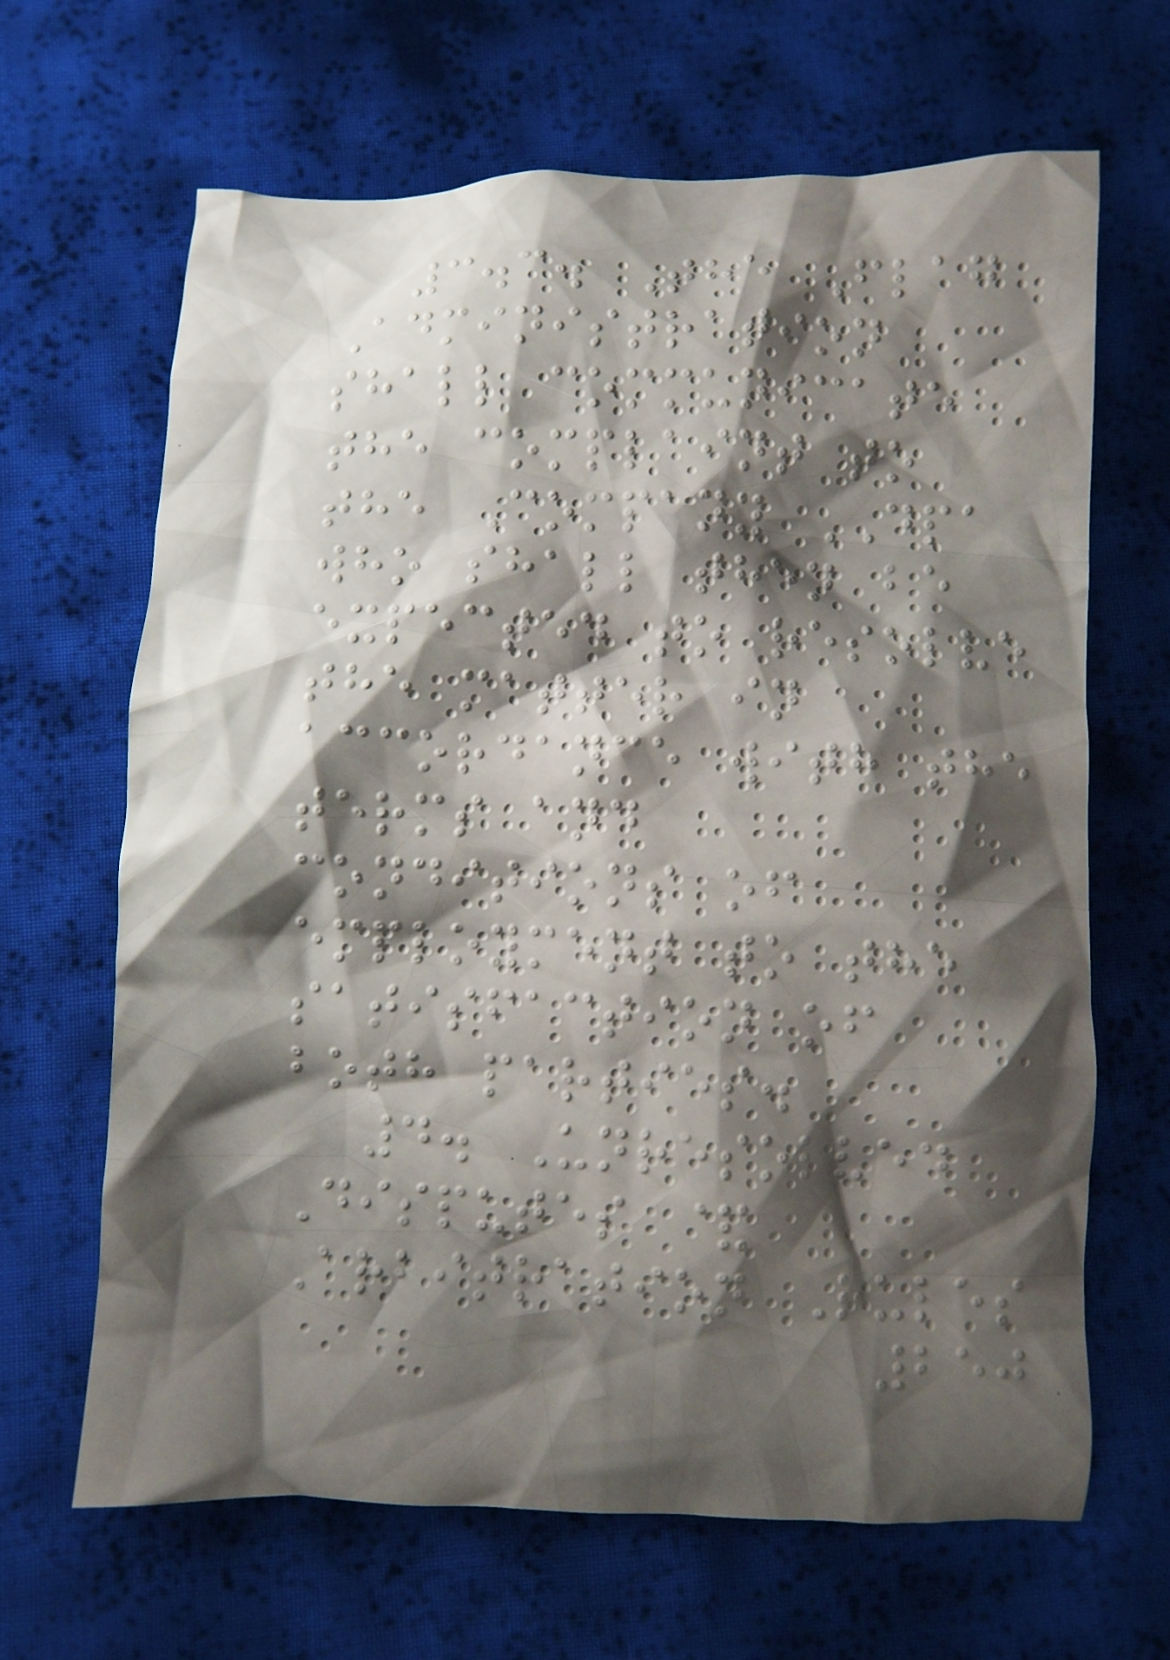3.3. The Flag
Administration
shall communicate
the complaint to
the Company DPA
who shall then be
expected to resolve
the matter in
accordance with the
terms and
conditions of
employment to the
satisfaction of
both parties.
4. Unresolved
Disputes &
Arbitration Rules
250
